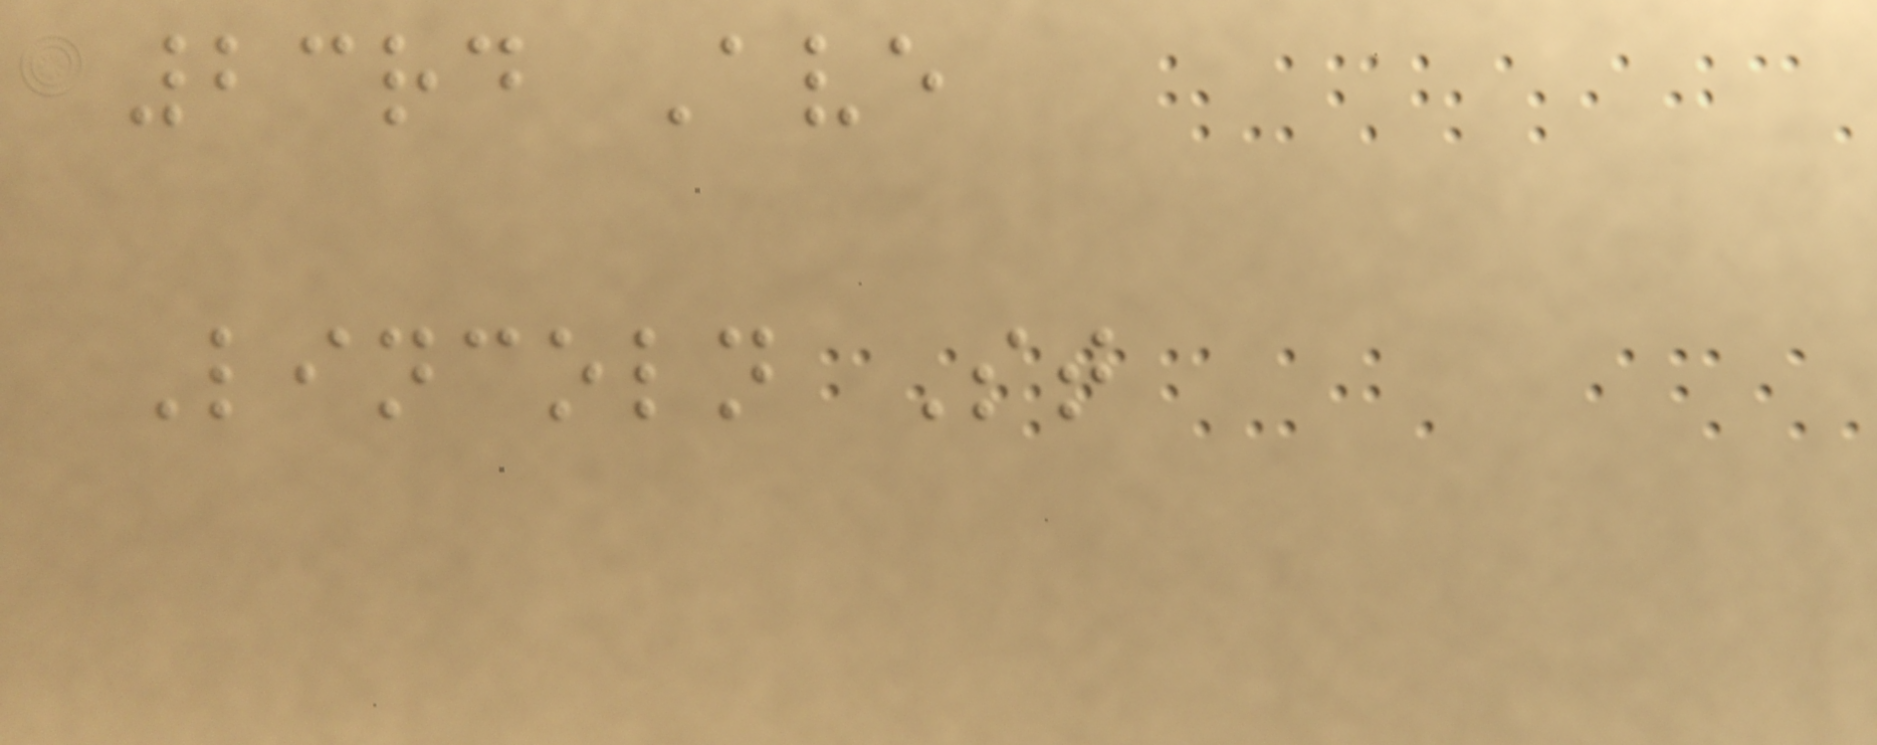23rd Ave
Lincoln St
